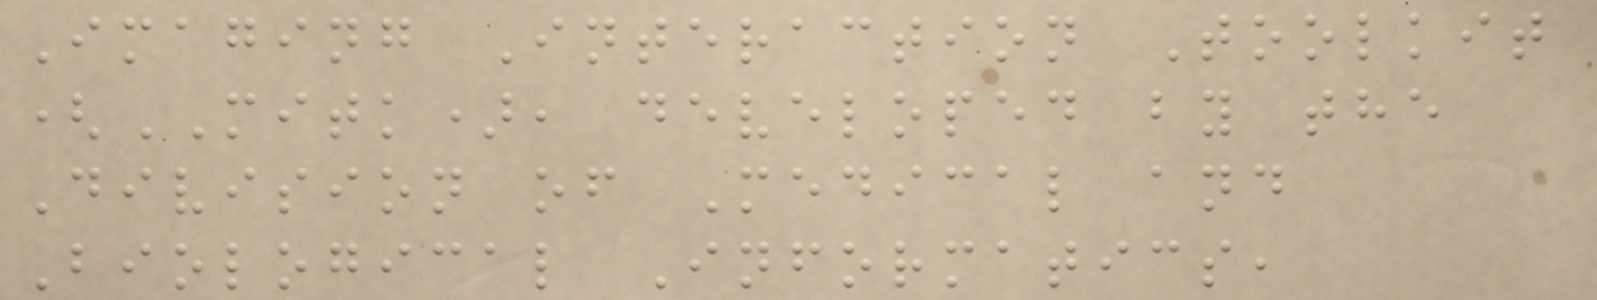Imaging Interaction Toolkit
(MITK), developed by the
Division of Medical and
Biological Informatics,
